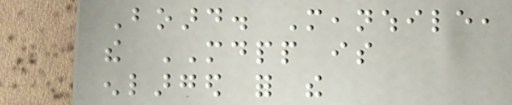Board. Meanwhile,
the MDPP is
enlarged for the
